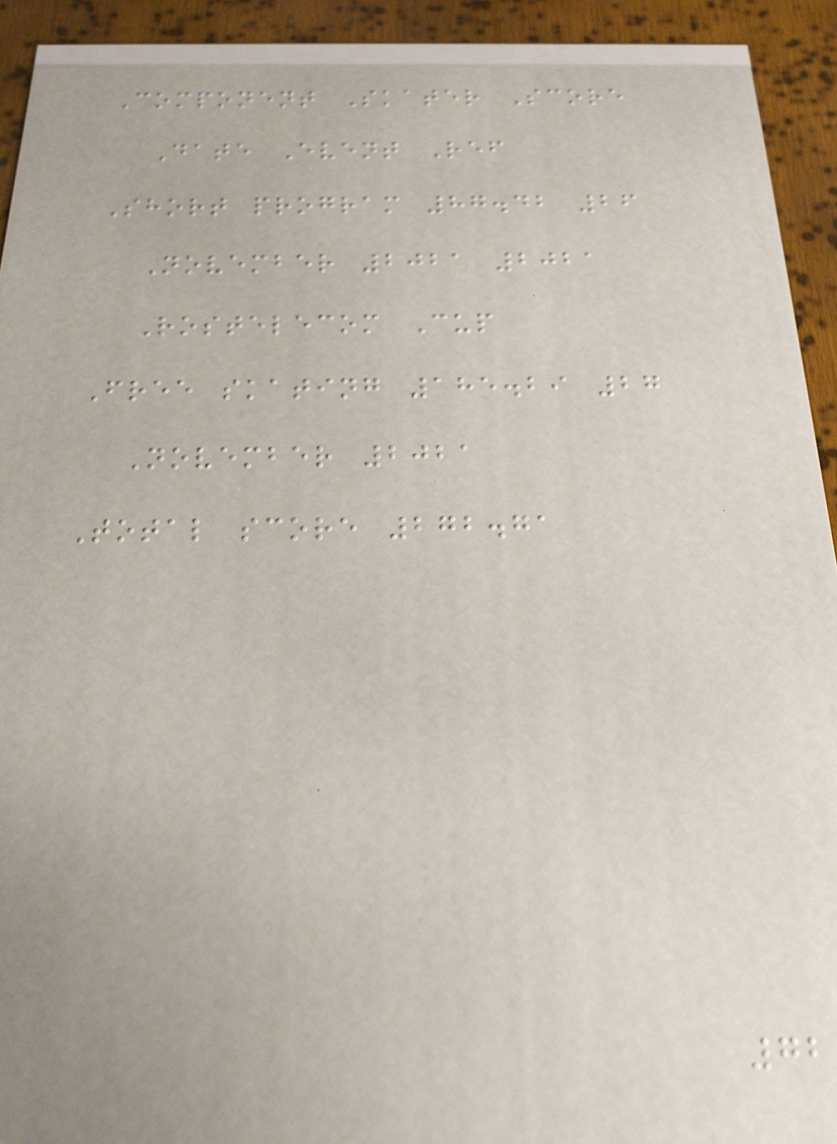Component Skater Score
Date Event Ref
Short program 87.42 26
November 2021 2021
Rostelecom Cup
Free skating 185.29 27
November 2021
Total score 272.71
72
